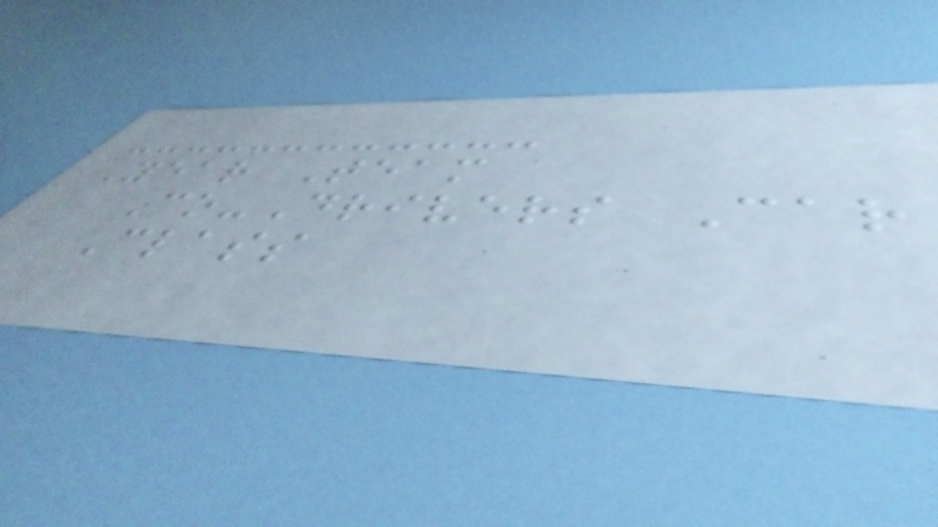Year Team
Co-Drivers Car
Class
